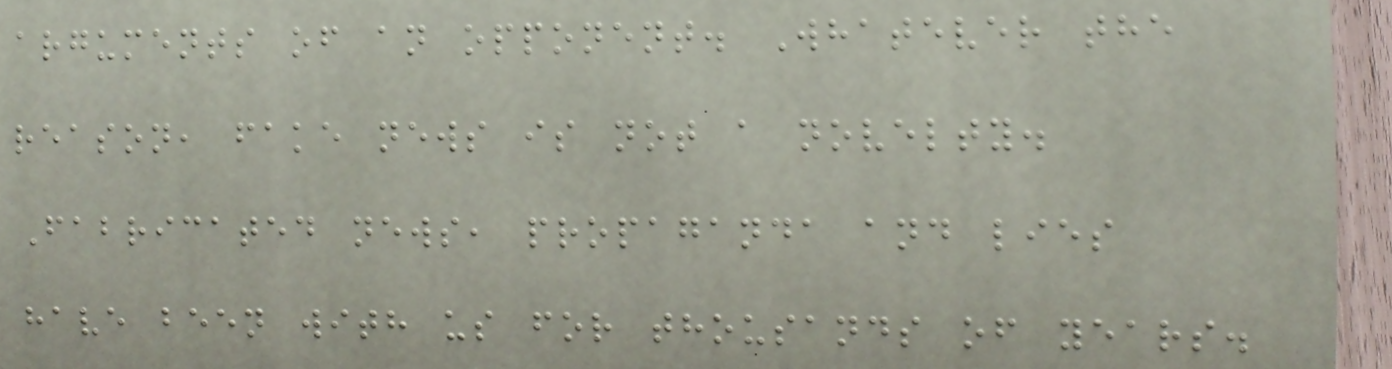arguments of an opponent. Whatever the
reason, fake news is not a novelty.
Fabricated news, propaganda and lies
have been with us for thousands of years.
